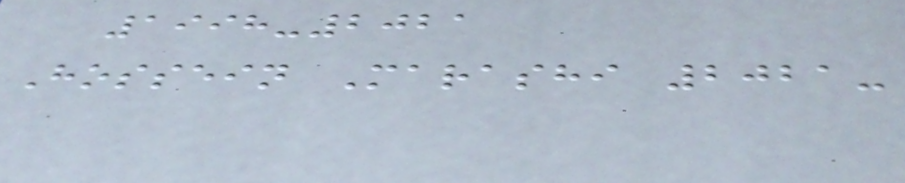1998-2021
Hossein Marashi 2021-
